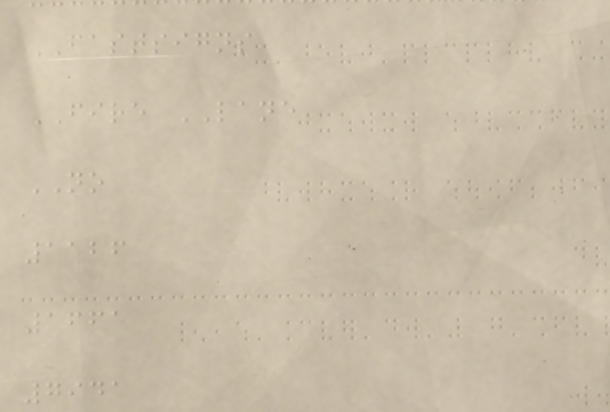FASTSIGNS
FIRE LANE
NO
1126
1661
7941
